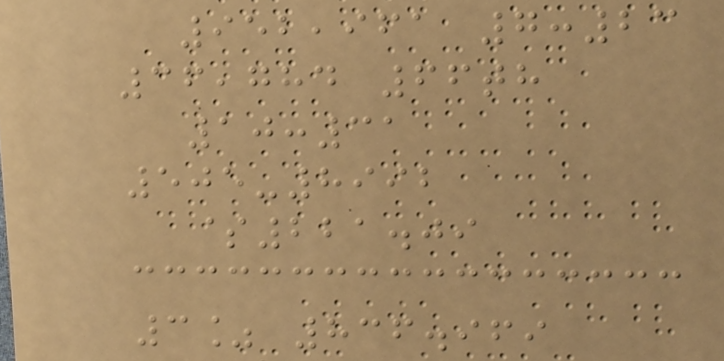952,961 7:23
36,784 66th
10:31
505-8992
$221.09
3% 836.969
